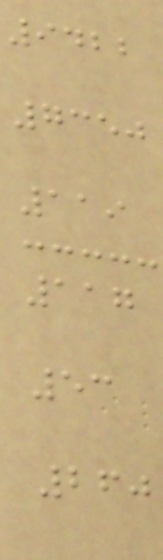9422
7350
119
117
53
260
